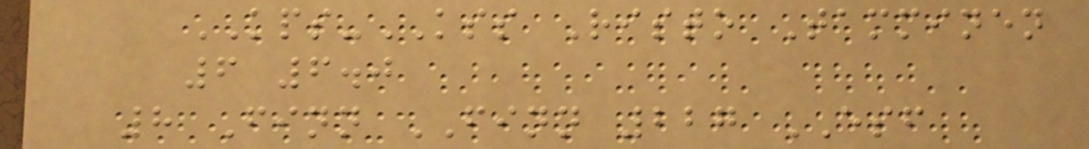KPS-KSS Risto Tamminen
6 6.0
8 Finn FINN 227 ESF
